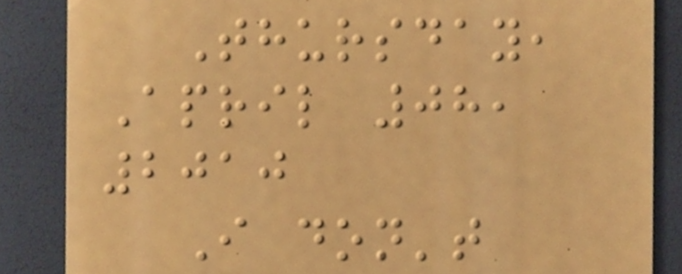Thursday,
April 08,
2010
I don't
